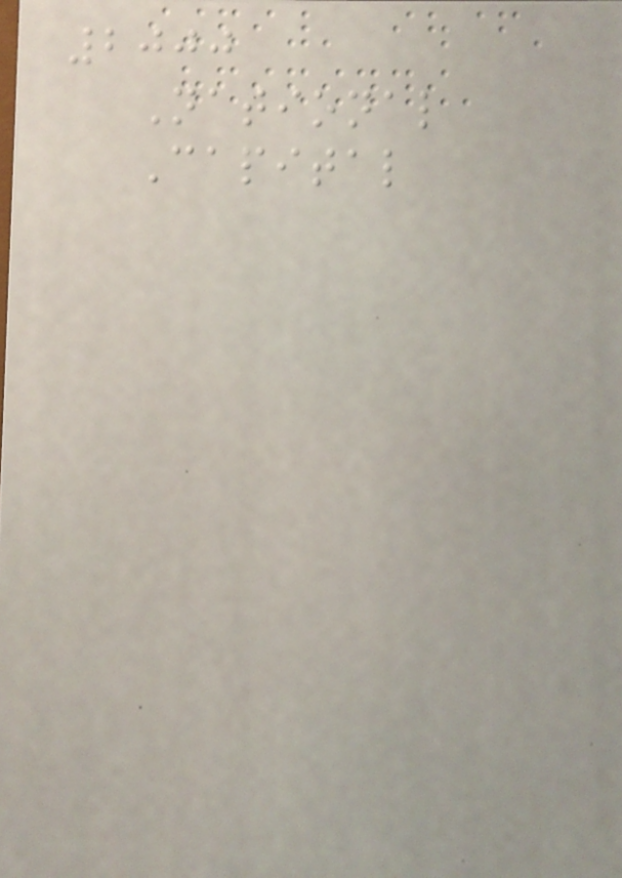2000
National
Capital
